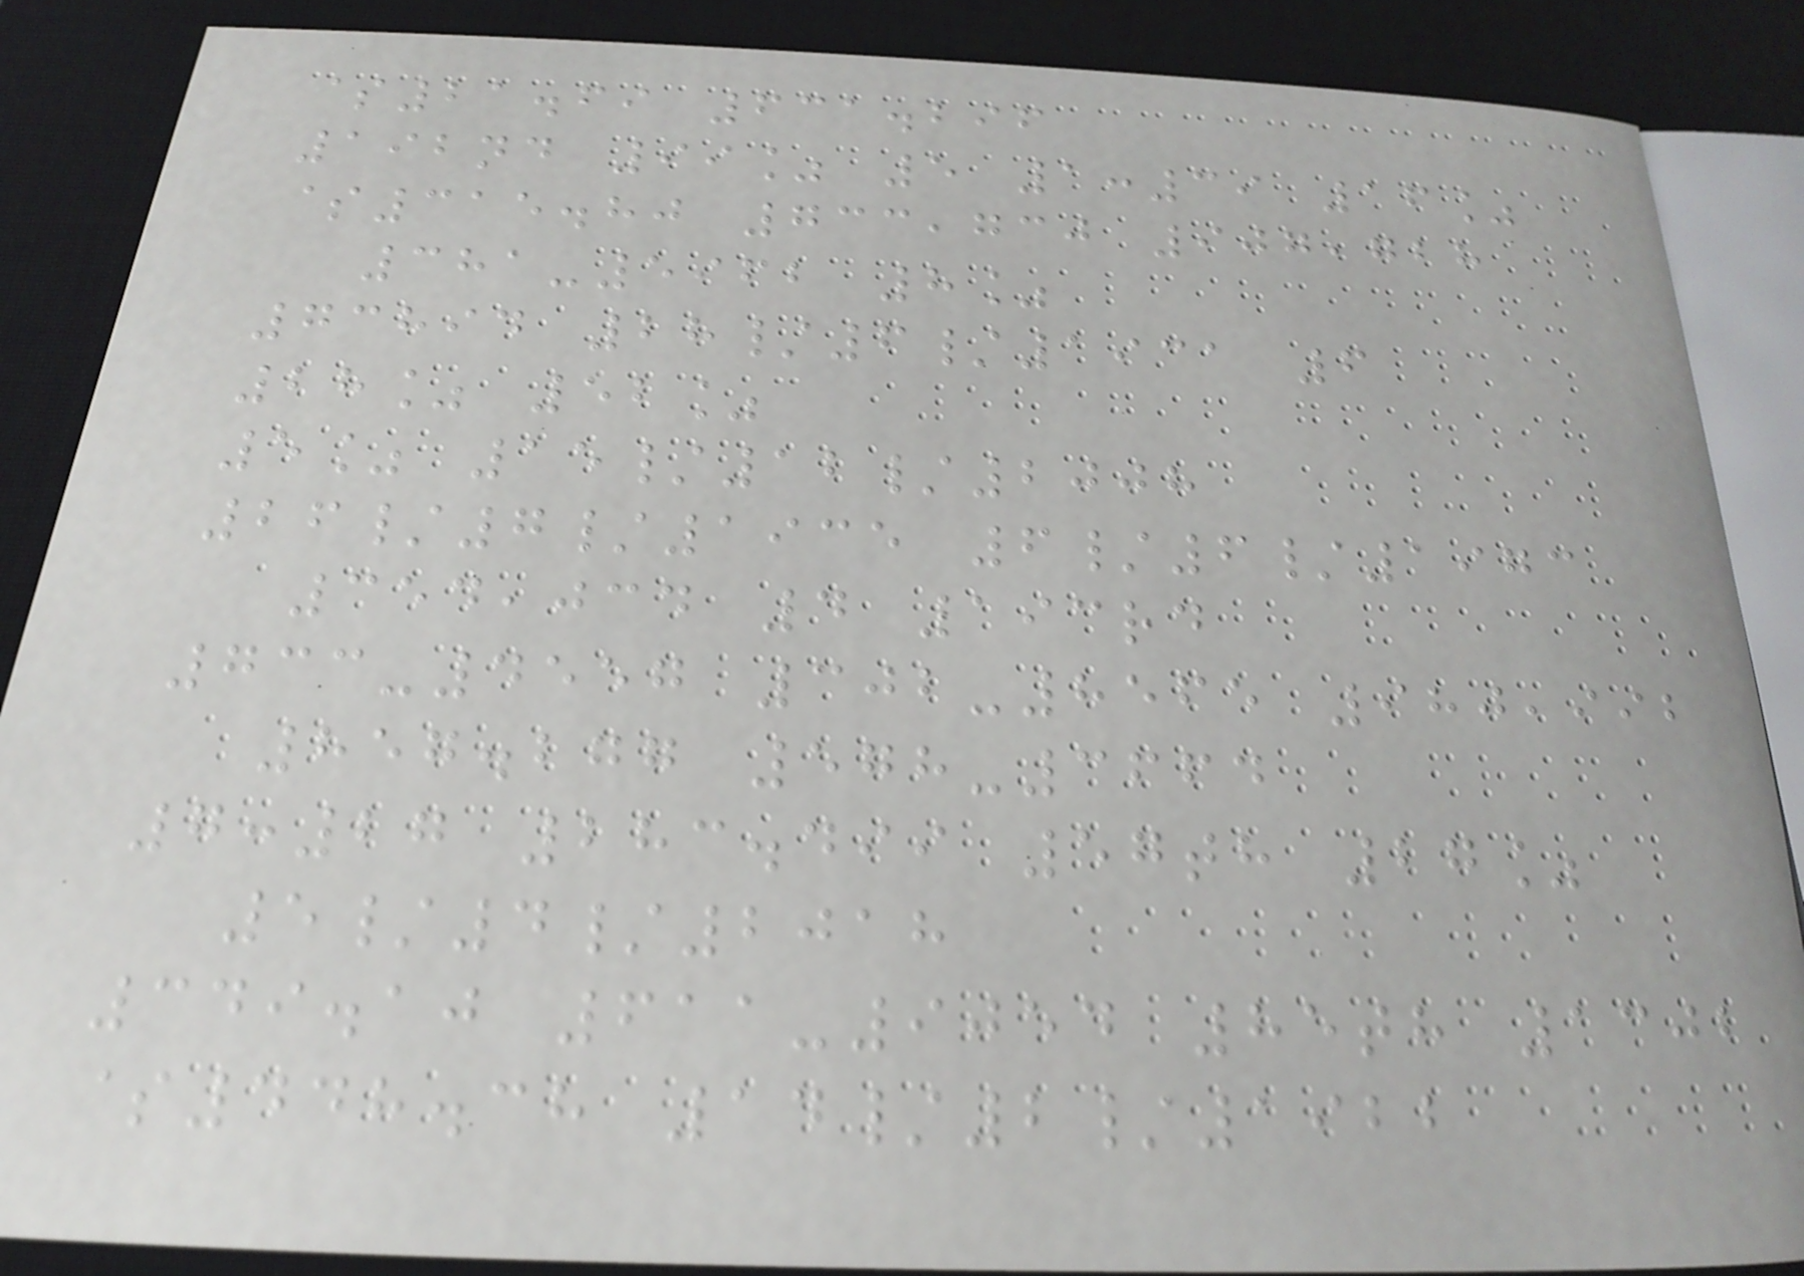$21.69 631.296
192nd 99% 5 1:39 16%
$315.80 733,730 907,728
381-5962 8%
73894 28/6/1931 6
28% 52%
5% 15/12/2008
26/7/1935 6/6/1973
354,034 4 193rd
733-4557 302-8565 980,992
857.277 578-3664
7:27 283.499 57th 27%
5/4/2018
349.10 611-9054 85th 1302
$448.38 14/2/1922
